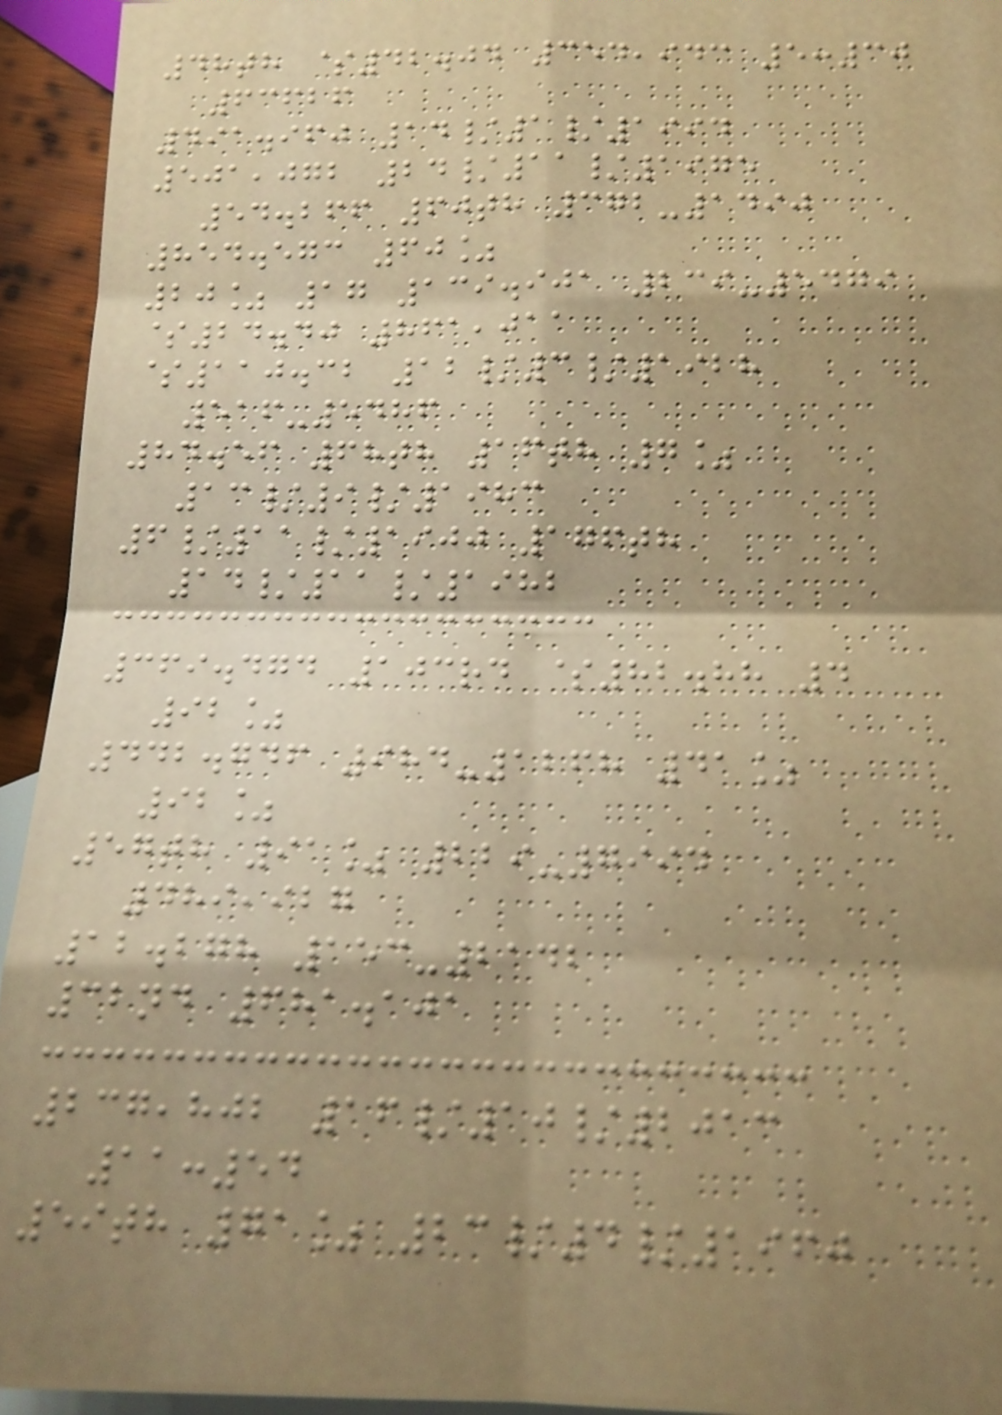48th $42.04 354,943 5:30
63626
491.960 14/1/1994
501,072 24/11/1975
54.266 60th 372-1490
854.573 60%
20% 17 139.901 239-5479
$24.40 861,011
$110.32 12/3/1928
516-5486
84.56 68th 16th 7%
13/9/1983
6/11/1900 176th
14/11/1982
369.474 103rd $82.88 4
92%
442.746 984-1268 41%
92%
57th 91% 229-7994
489,927
12.278 153-2142
32nd 681.101
237,802 16/10/2013
11:54
59th 71% 23/4/1960
